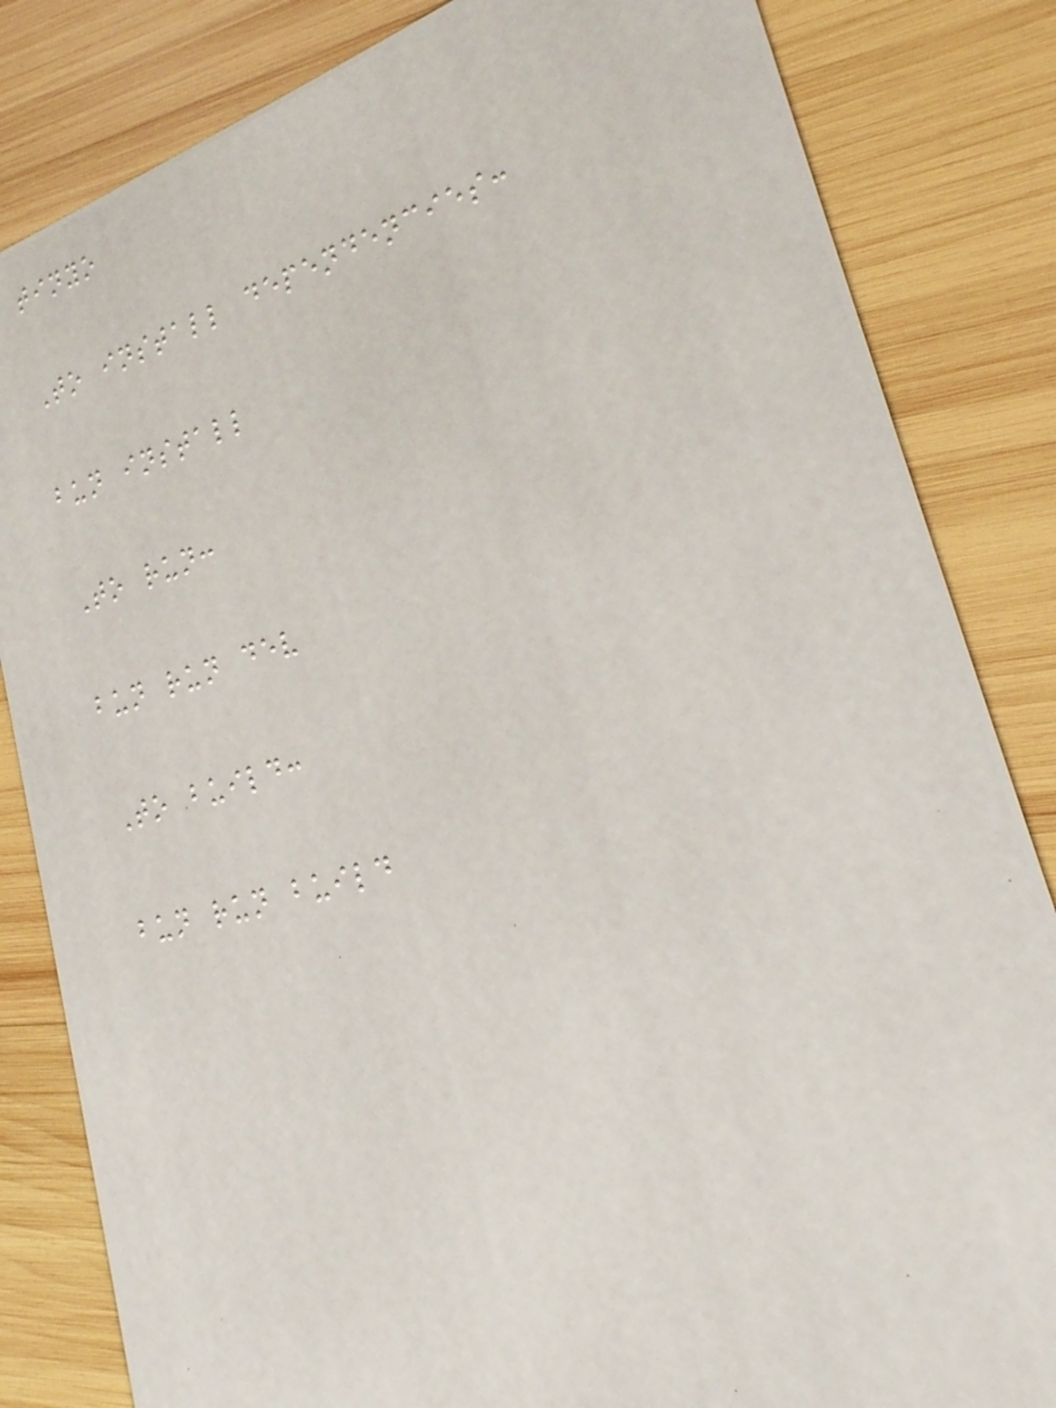tinyo
To install dependencies:
bun install
To run:
bun run dev
To build:
bun run build
